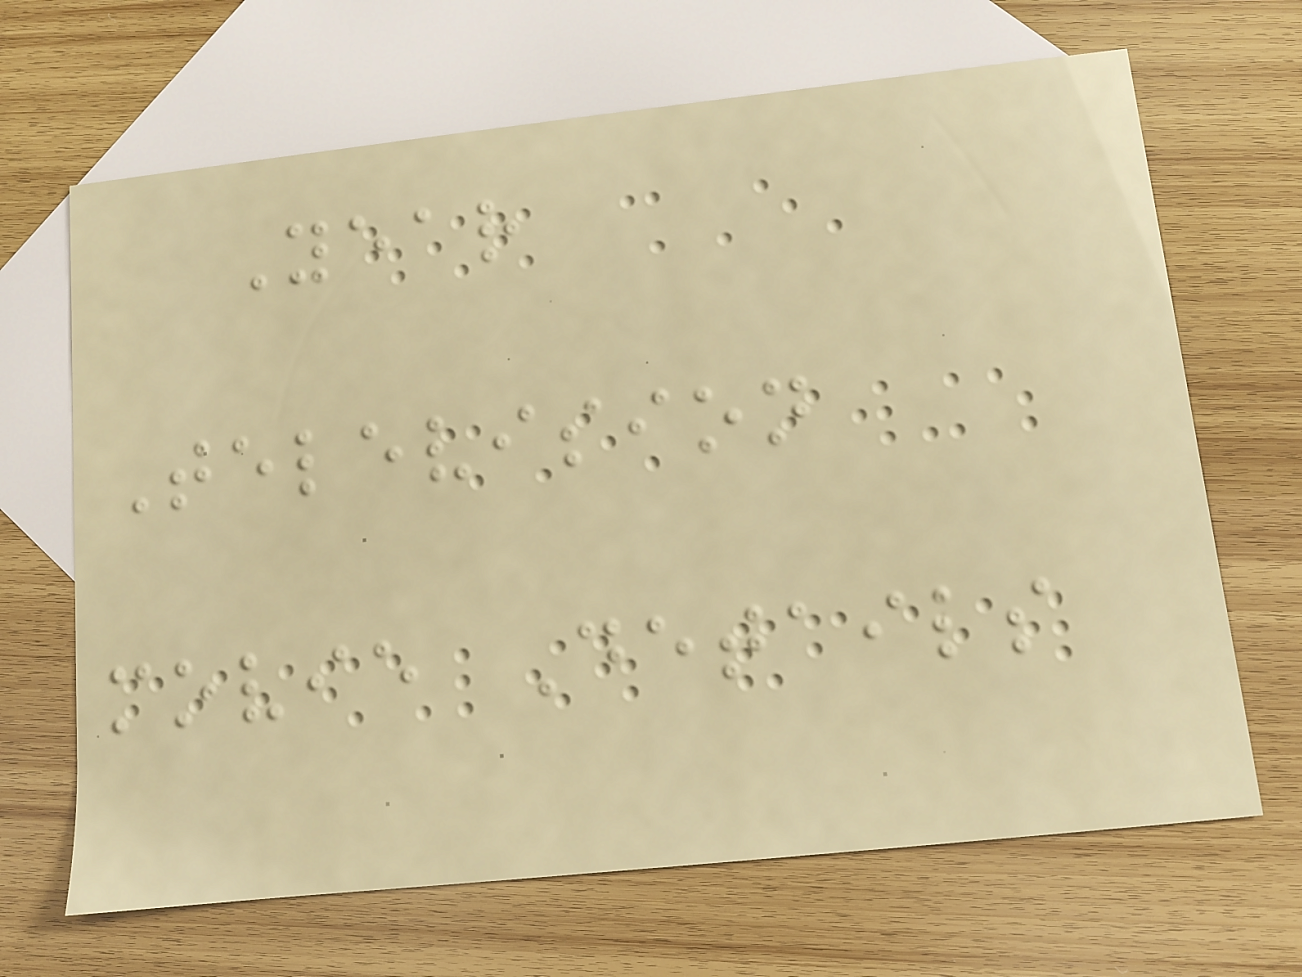Year
Television
movie Details
